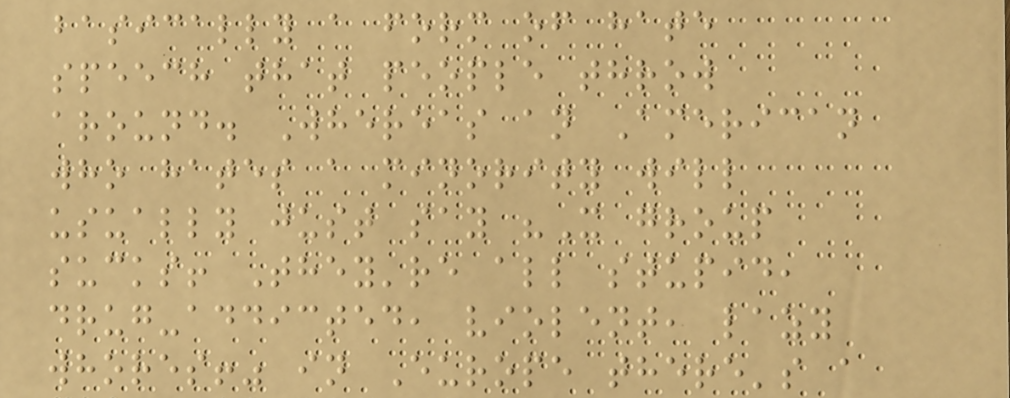basically a form of hate
speech that people throw
around. Whereas an American
who hates a minority will
usually just say "X group
sucks! They're all stupid,
drug-addicted, violent, lazy
whores!" in Europe there's a
